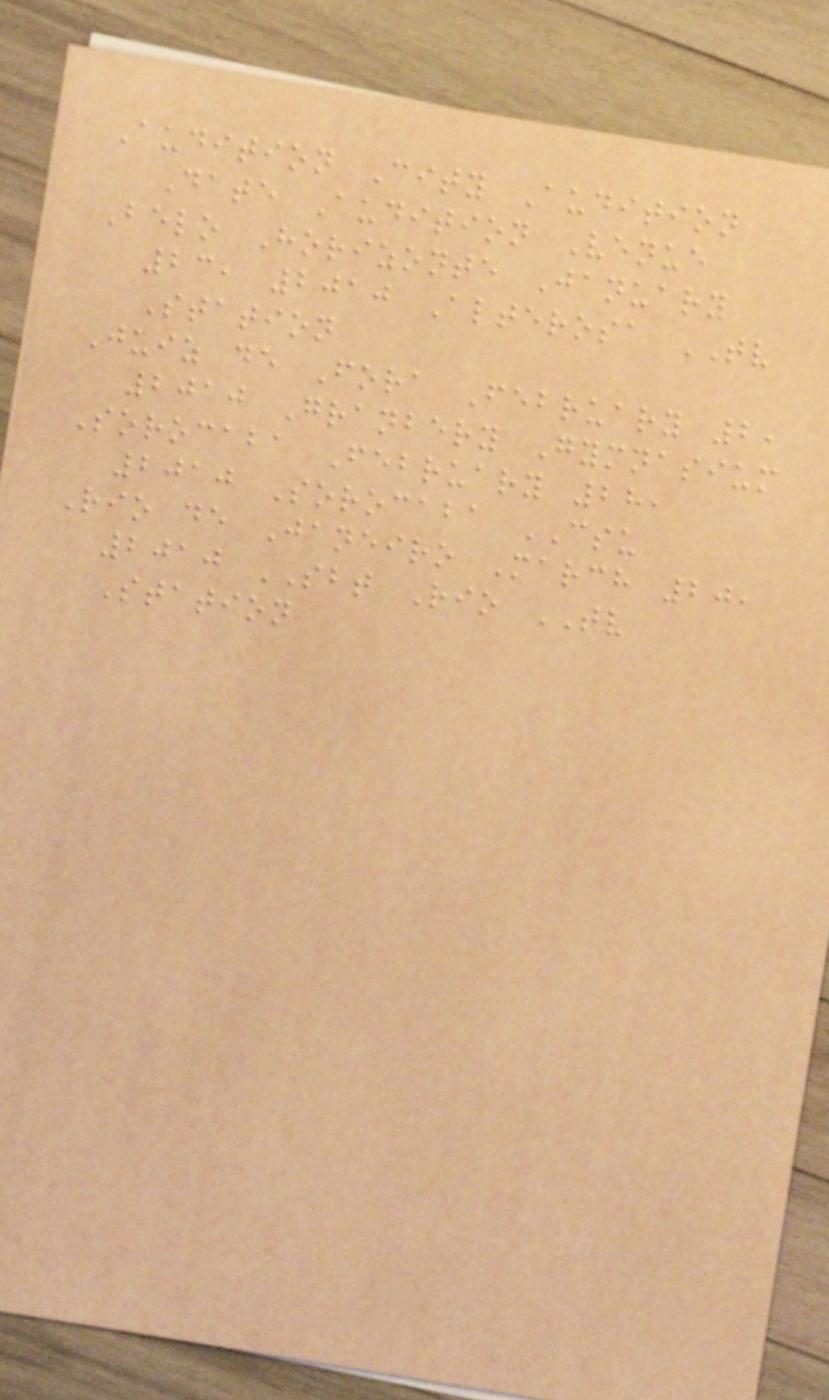Audition City Audition
Date Audition Venue
Belo Horizonte January
23, 2010 Alterosa TV
Station
Juiz de Fora February 2,
2010 Granbery Gymnasium
Sorocaba February 28,
2010 Sorocaba CSU
Rio de Janeiro March 20,
2010 SBT Rio TV
Station
